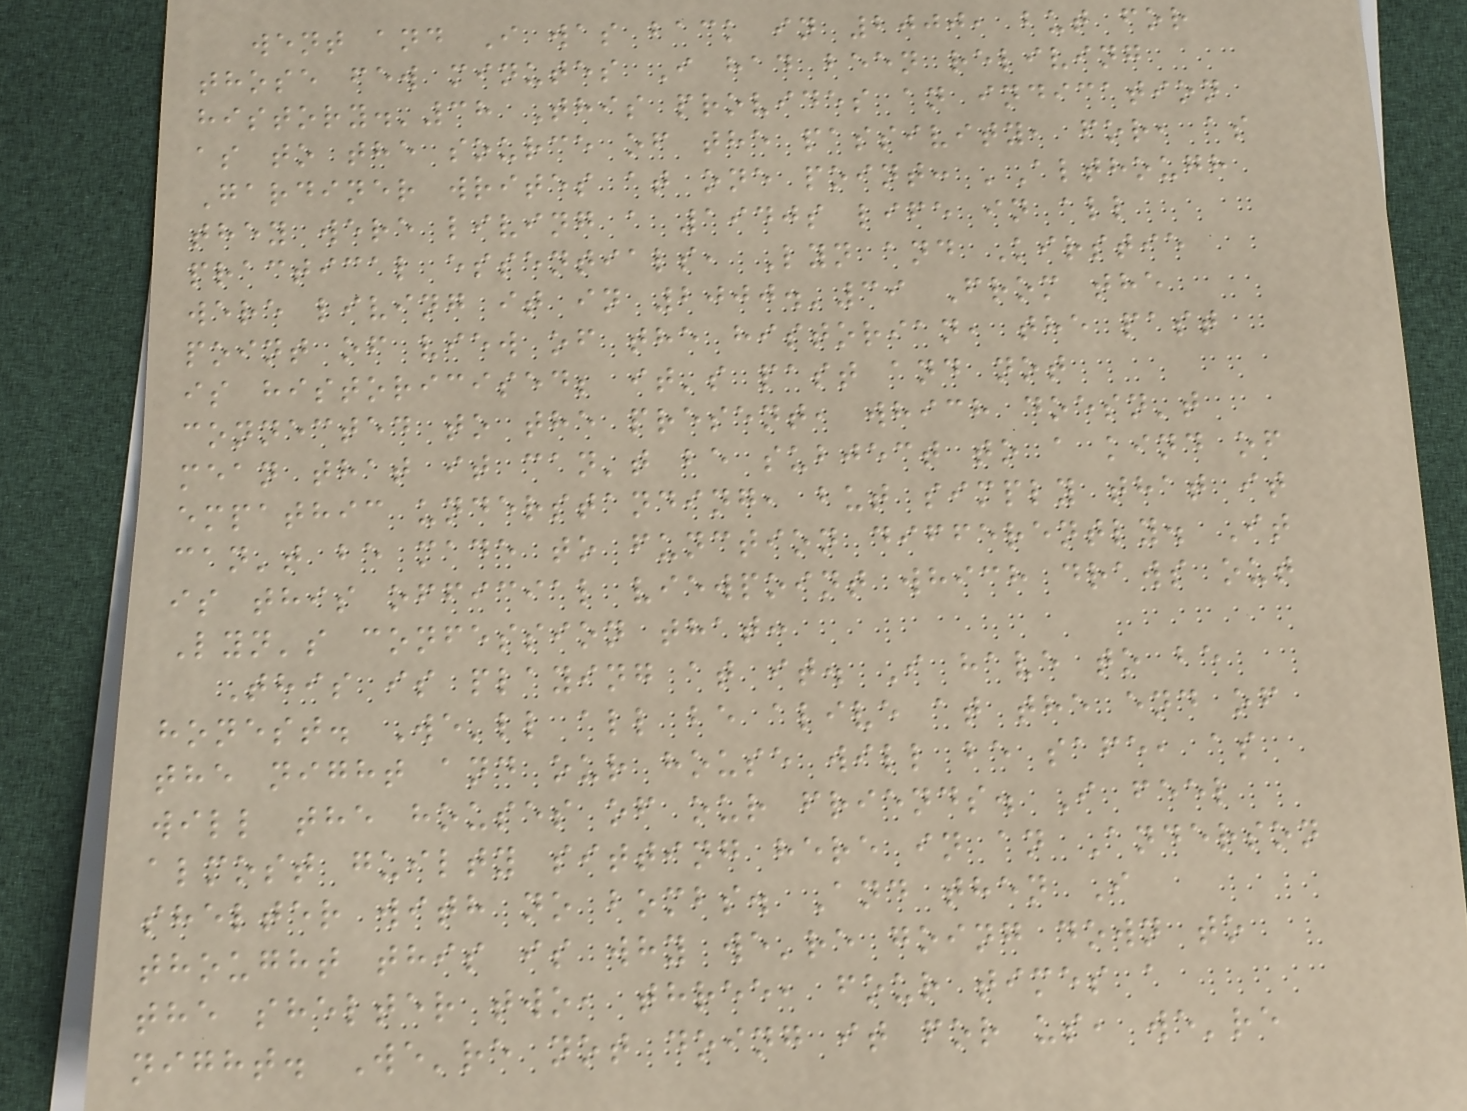went and I was back in 2000, but for
those few minutes I had been reliving
history.'38 This provides an indication
as to the source of the passivity, for, as
Gardiner writes at one point: 'Although
they were living a 1940s life in all
practical essentials, Lyn and Kirstie
were living it in 2000.'39 From the
point of view of the historian, the past
is historicised; it's past and not
connected to the present, which doesn't
mean that it can't be subject to a kind of
empathic understanding, but simply that it
can't be made to function differently. It
is this official viewpoint which draws out
Lyn's confession that:
This is playing at it. I have to be
honest. We'll all be alive at the end of
the night and our house will be safe, as
will the houses of our friends. I feel
almost guilty sitting here in an Anderson
shelter with no bombs. And then I
thought this is why we're going down to
the shelter two, three, four times a
night. We're not doing it for us, we're
